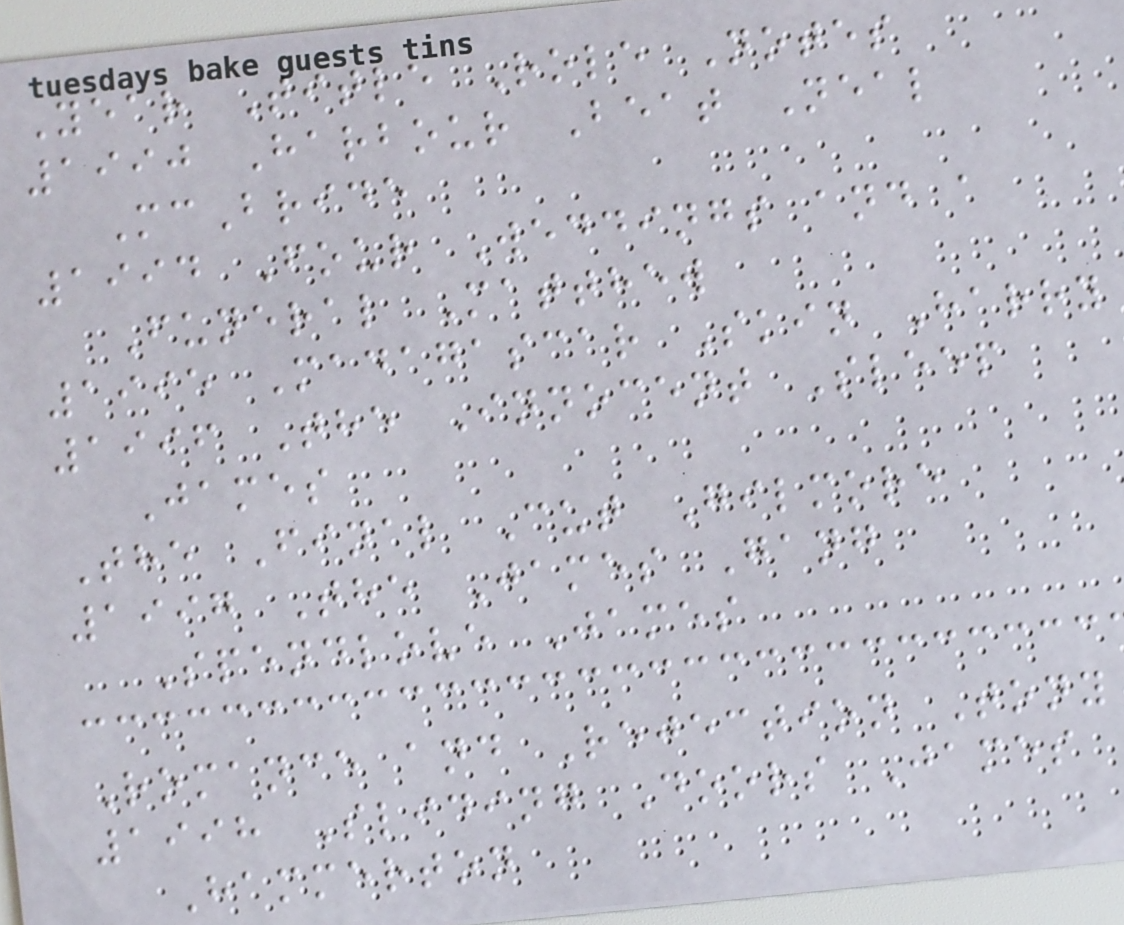Year Title Role Notes
1990 Harbour Beat Neal
McBride
1994 Four Weddings and a
Funeral Matthew
1995 Madagascar Skin Harry
1996 The Innocent Sleep
James
The Final Cut Gilmore
1997 The James Gang
Spendlove James
Romance and Rejection Tony
1998 Sliding Doors James
Hammerton
